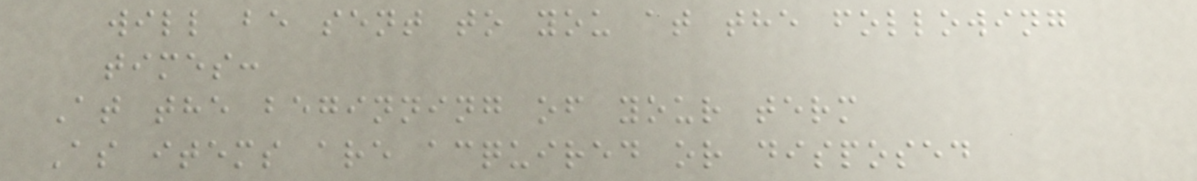will be sent to you at the following
times:
At the beginning of your term
As items are acquired or disposed
